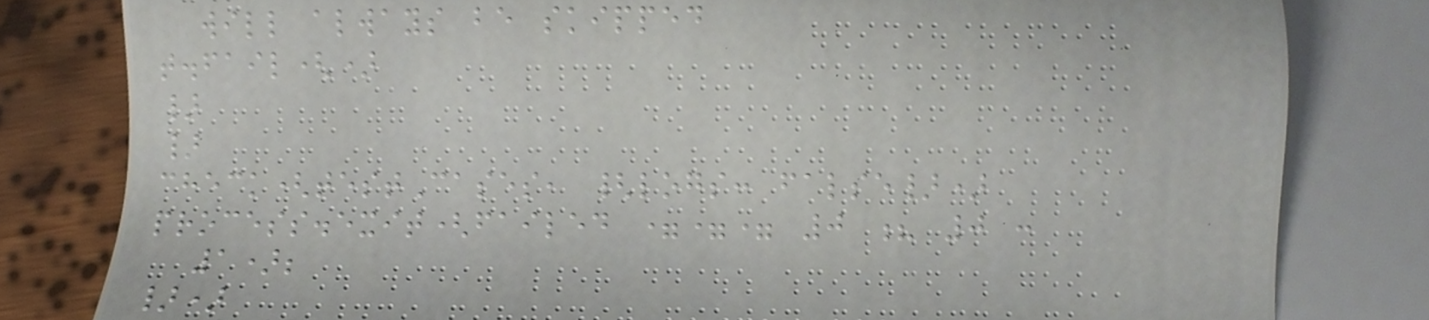will always be skipped
t.fail()
}
}
check(testCases, {logs: false})
process.exit(failed === 0 ? 0 :
1);
})
